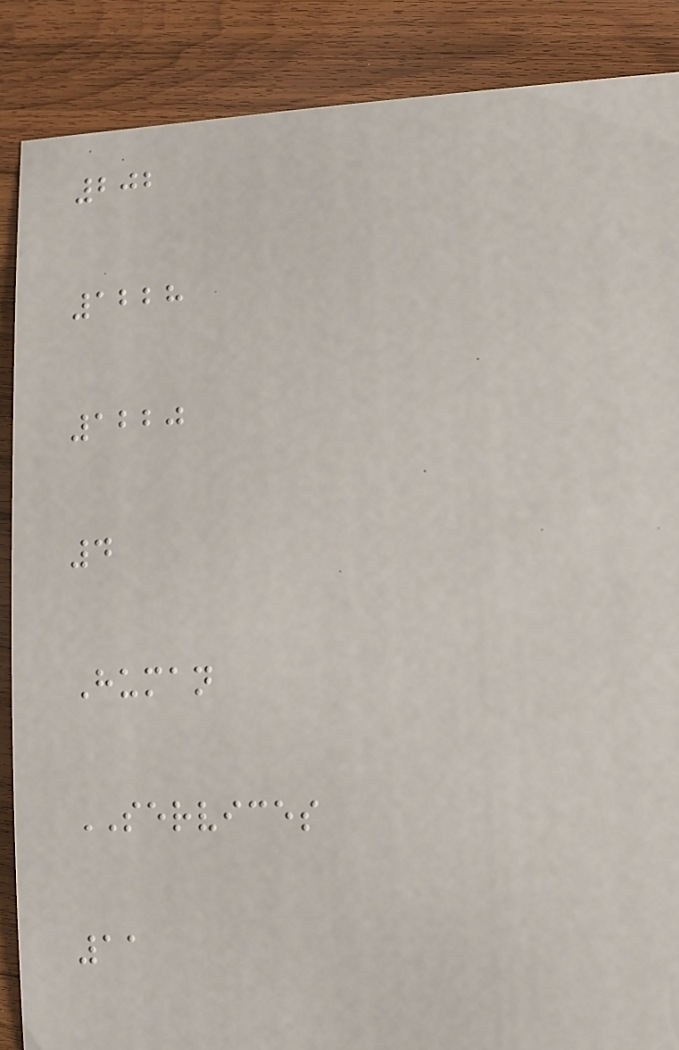202
1228
1220
4
Human
SERVICES
11
